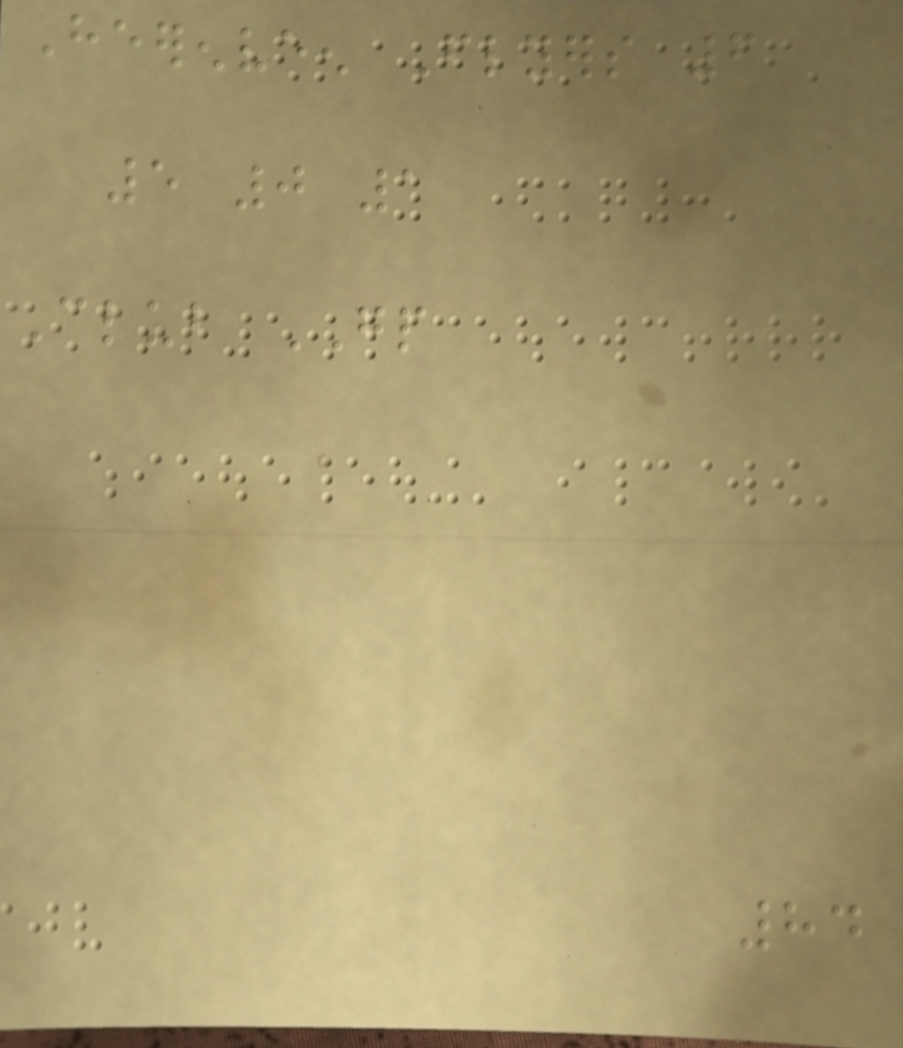Heerenveen Flyers 6
5 0 1
Club GP
84
